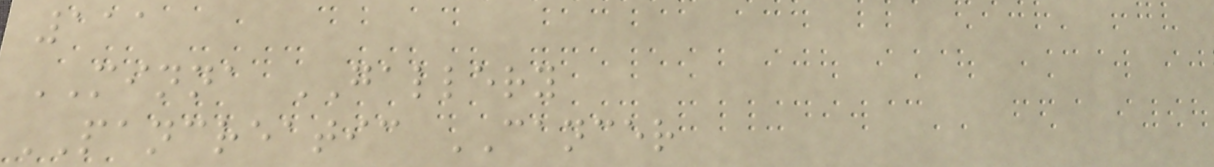111
MINNA GALLERY
PANCREATIC CANCER
